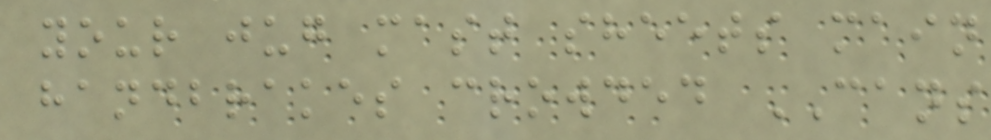your jug mast sheets main
handbrakes crowded CANS
